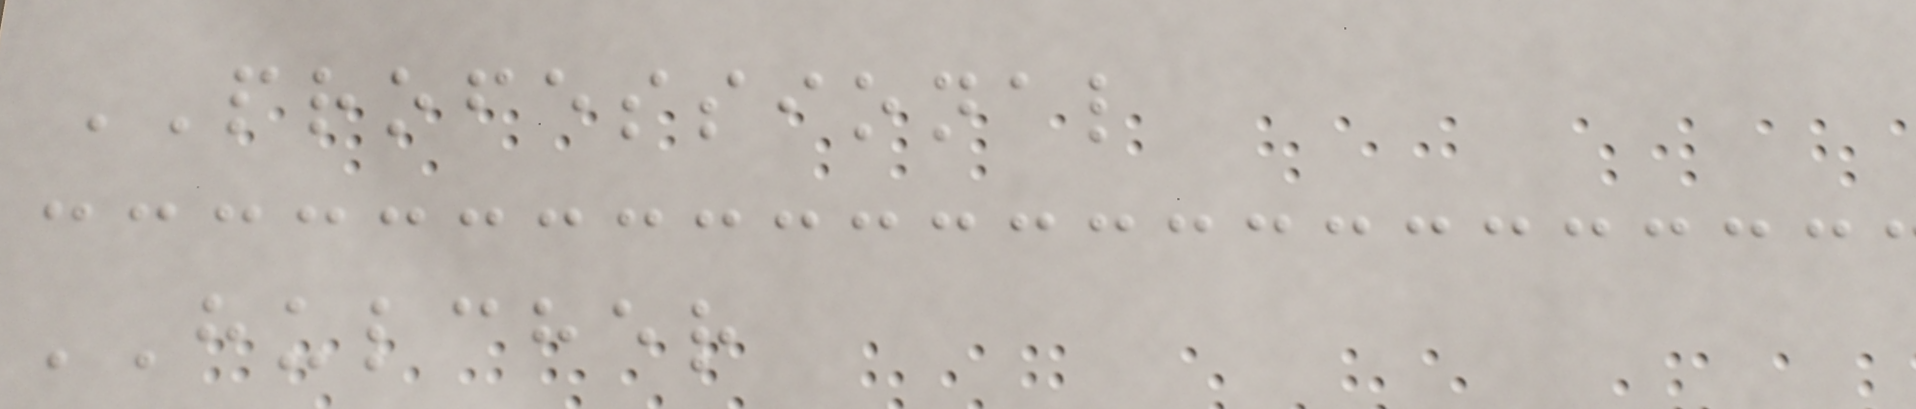PROFESSIONAL
HULCHER
